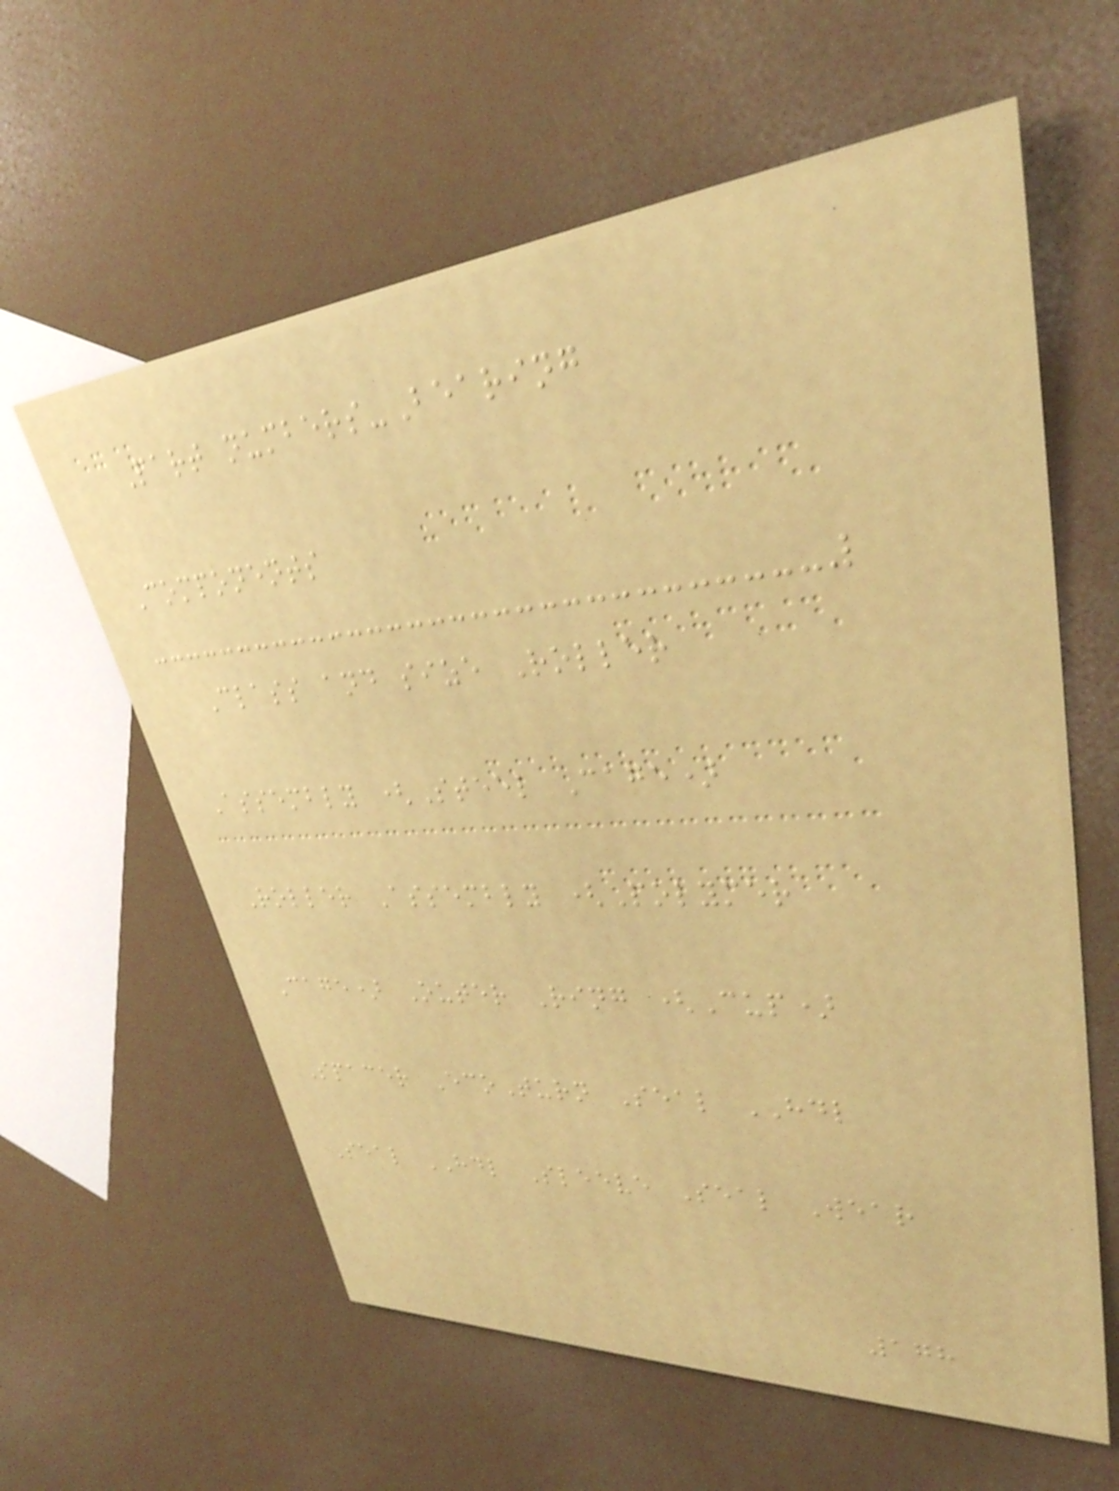Part numbers-Bearing
Components
Class and size Roller
Assembly (Steel Cage)
Roller Assembly (Polymer
Cage) Outer Ring (Cup)
Spacer EcoTurn Seal HDL
Seal HDL Sleeve Seal Wear
178
